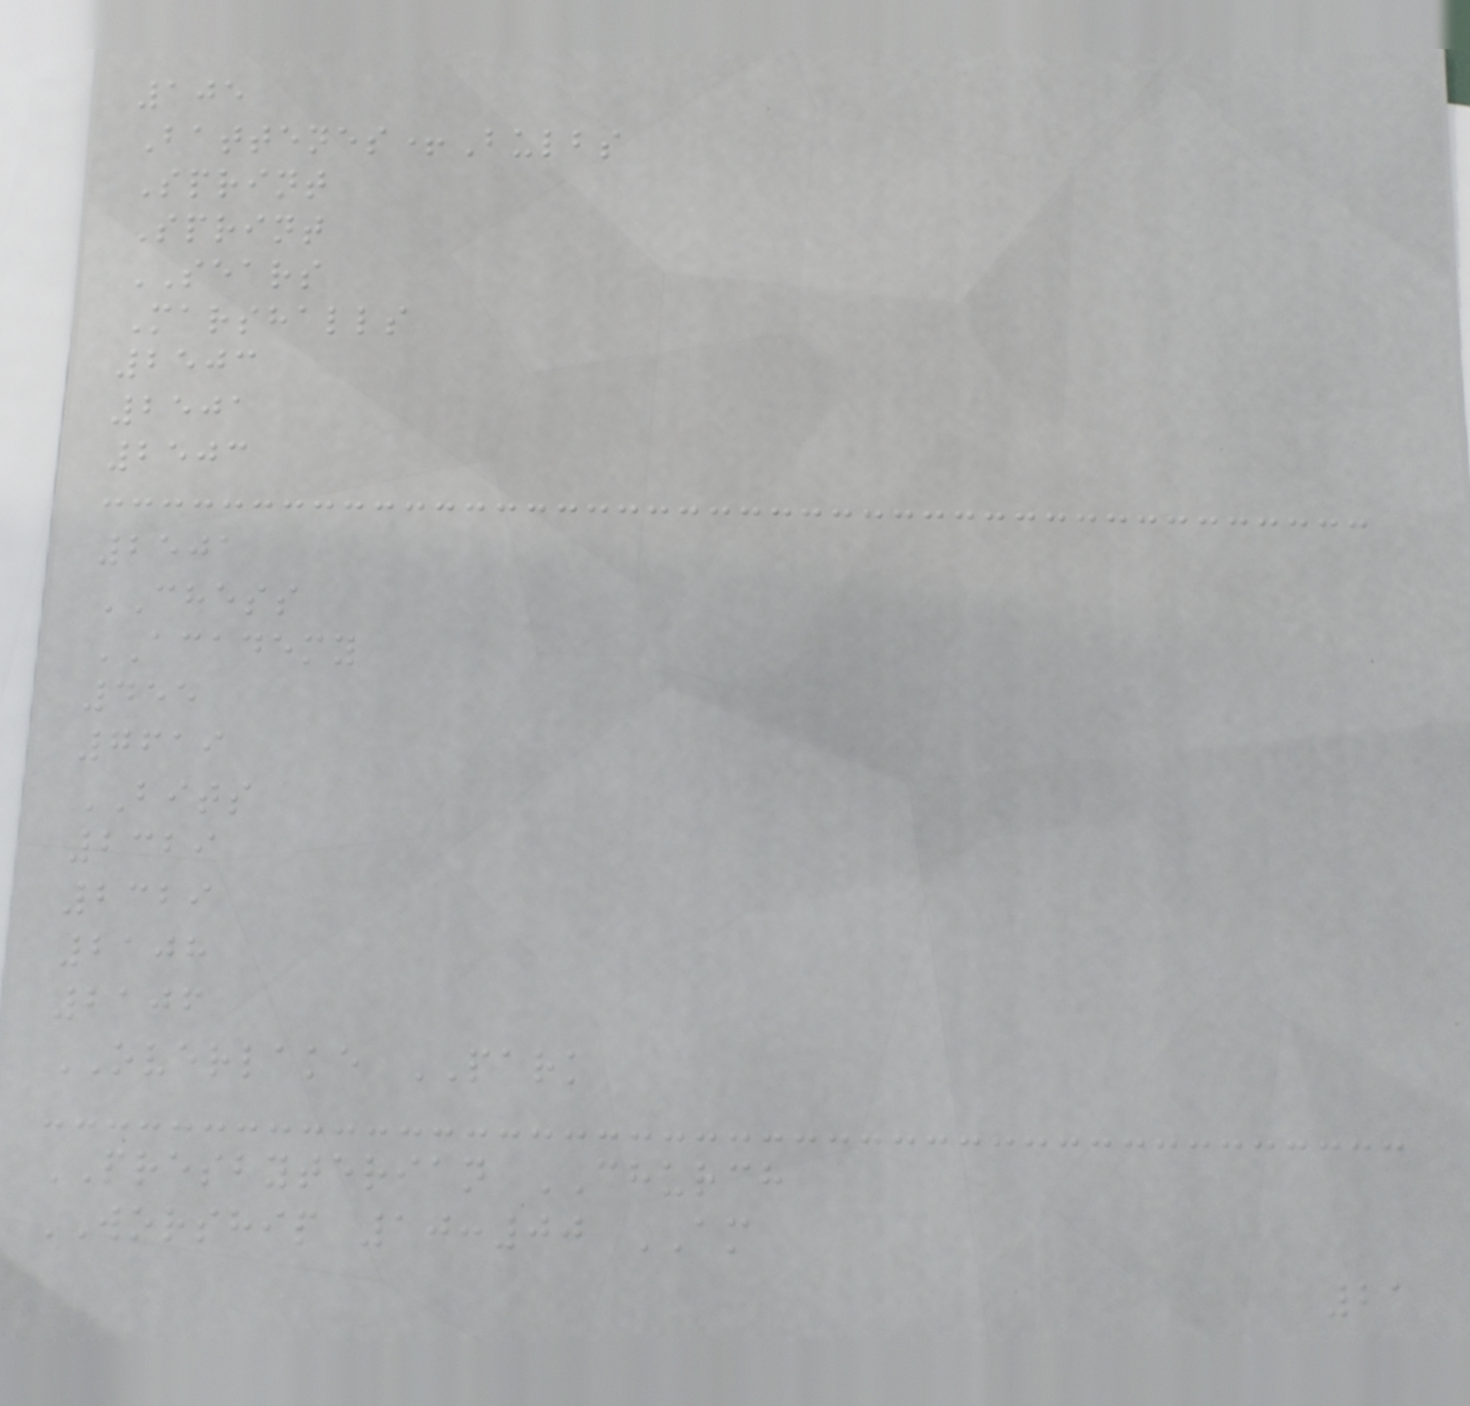105
Battenes+Bulbs
Sprint
Sprint
SEARS
Marshalls
2503
2501
2503
2501
CHESS
ACADEMY
455
7619
BITS
2329
2329
2108
2106
OVERLAKE PARK
PRESBYTERIAN CHURCH
WORSHIP 10:00 AM
21
